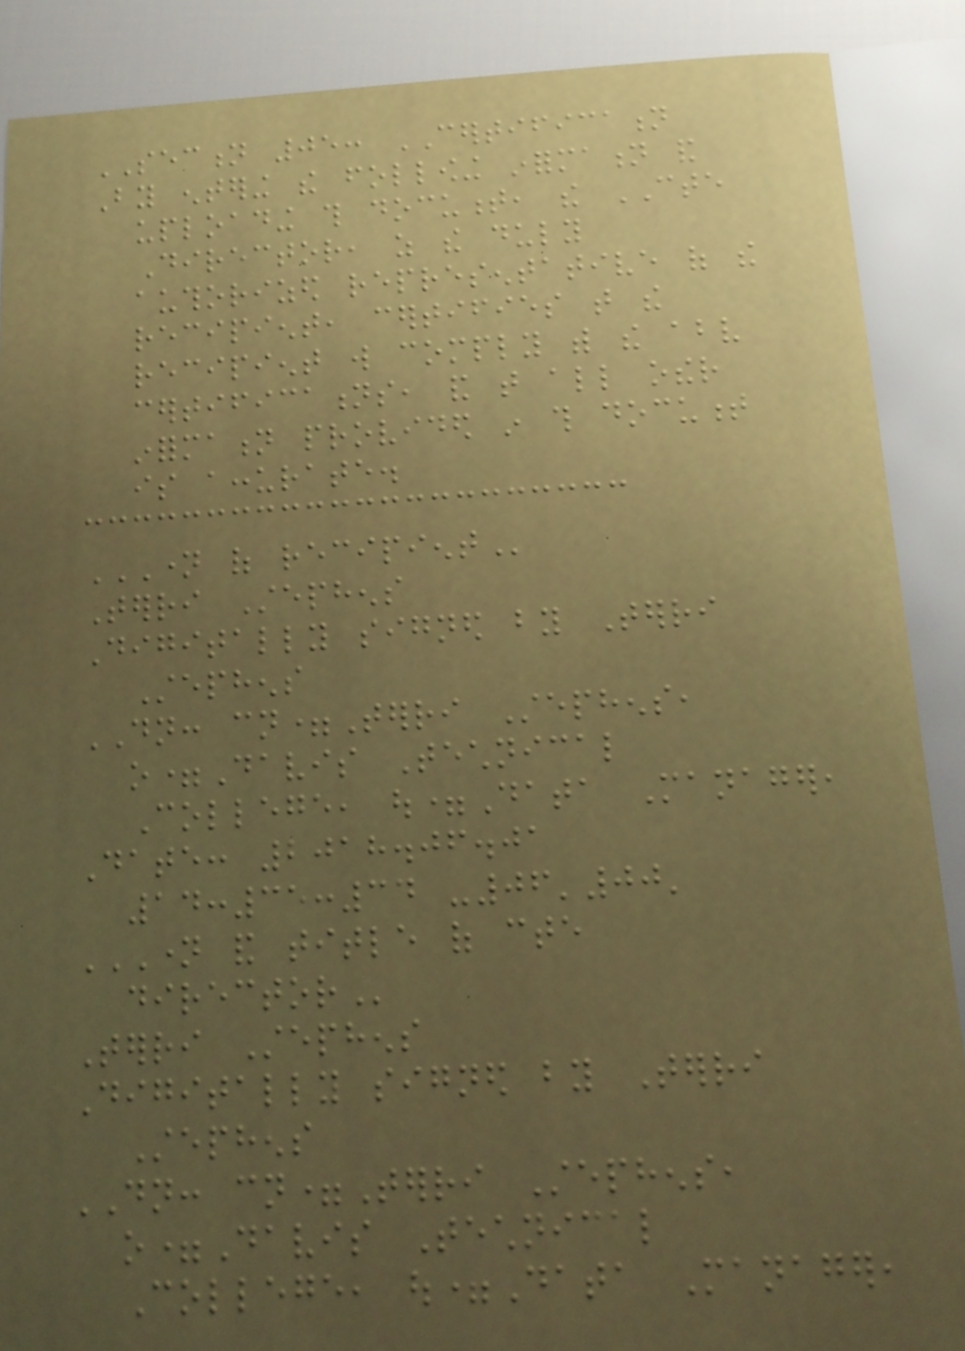SECTION 05: CERTIFICATION
By entering the following information and
uploading this document, the CTE
Director, as the duly
authorized representative of the
recipient, certifies that the
recipient will comply with the above
certifications, and that all other
information provided in this document
is accurate.
NAME OF RECIPIENT
Terri Stephens
Digitally signed by Terri
Stephens
DN: cn=Terri Stephens,
o=Davis Technical
College, ou=Data Manager,
Date: 2018.06.01
14:35:34 -06'00'
NAME AND TITLE OF CTE
DIRECTOR
Terri Stephens
Digitally signed by Terri
Stephens
DN: cn=Terri Stephens,
o=Davis Technical
College, ou=Data Manager,
